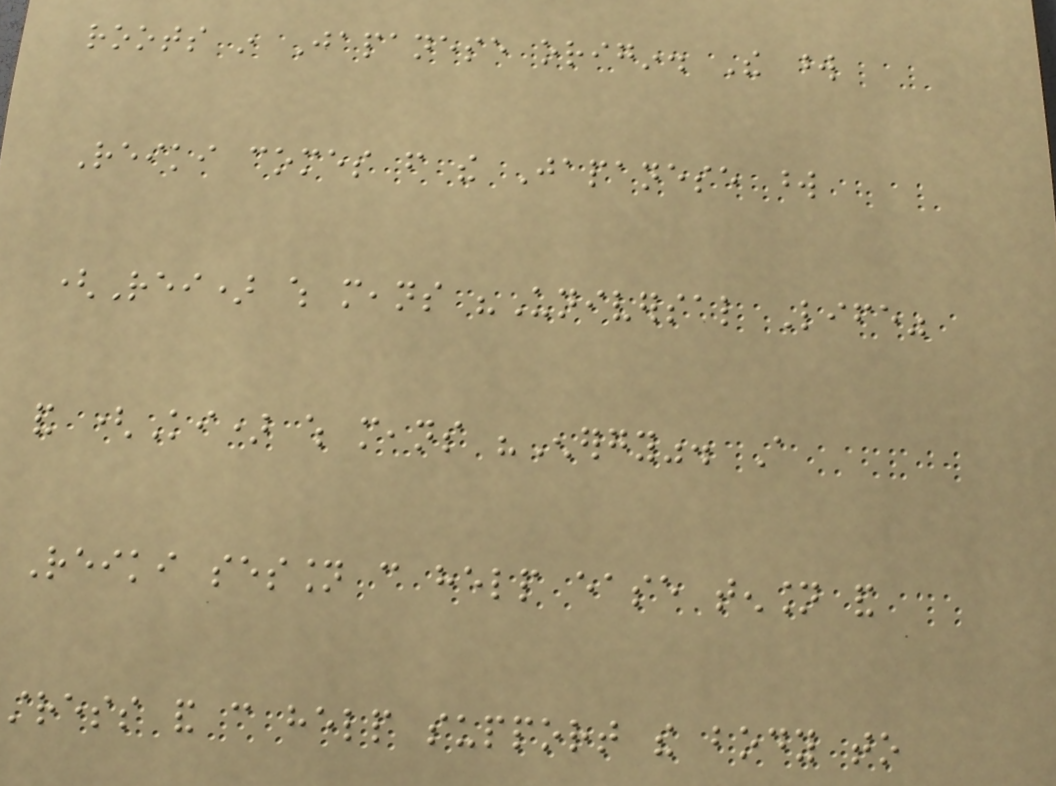roots in Japanese origin. The word
Reiki comes from the Japanese word
(Rei) which means "Universal Life"
and (Ki) which means "Energy". A
Reiki session can help ease tension and
stress and can help support the body to
